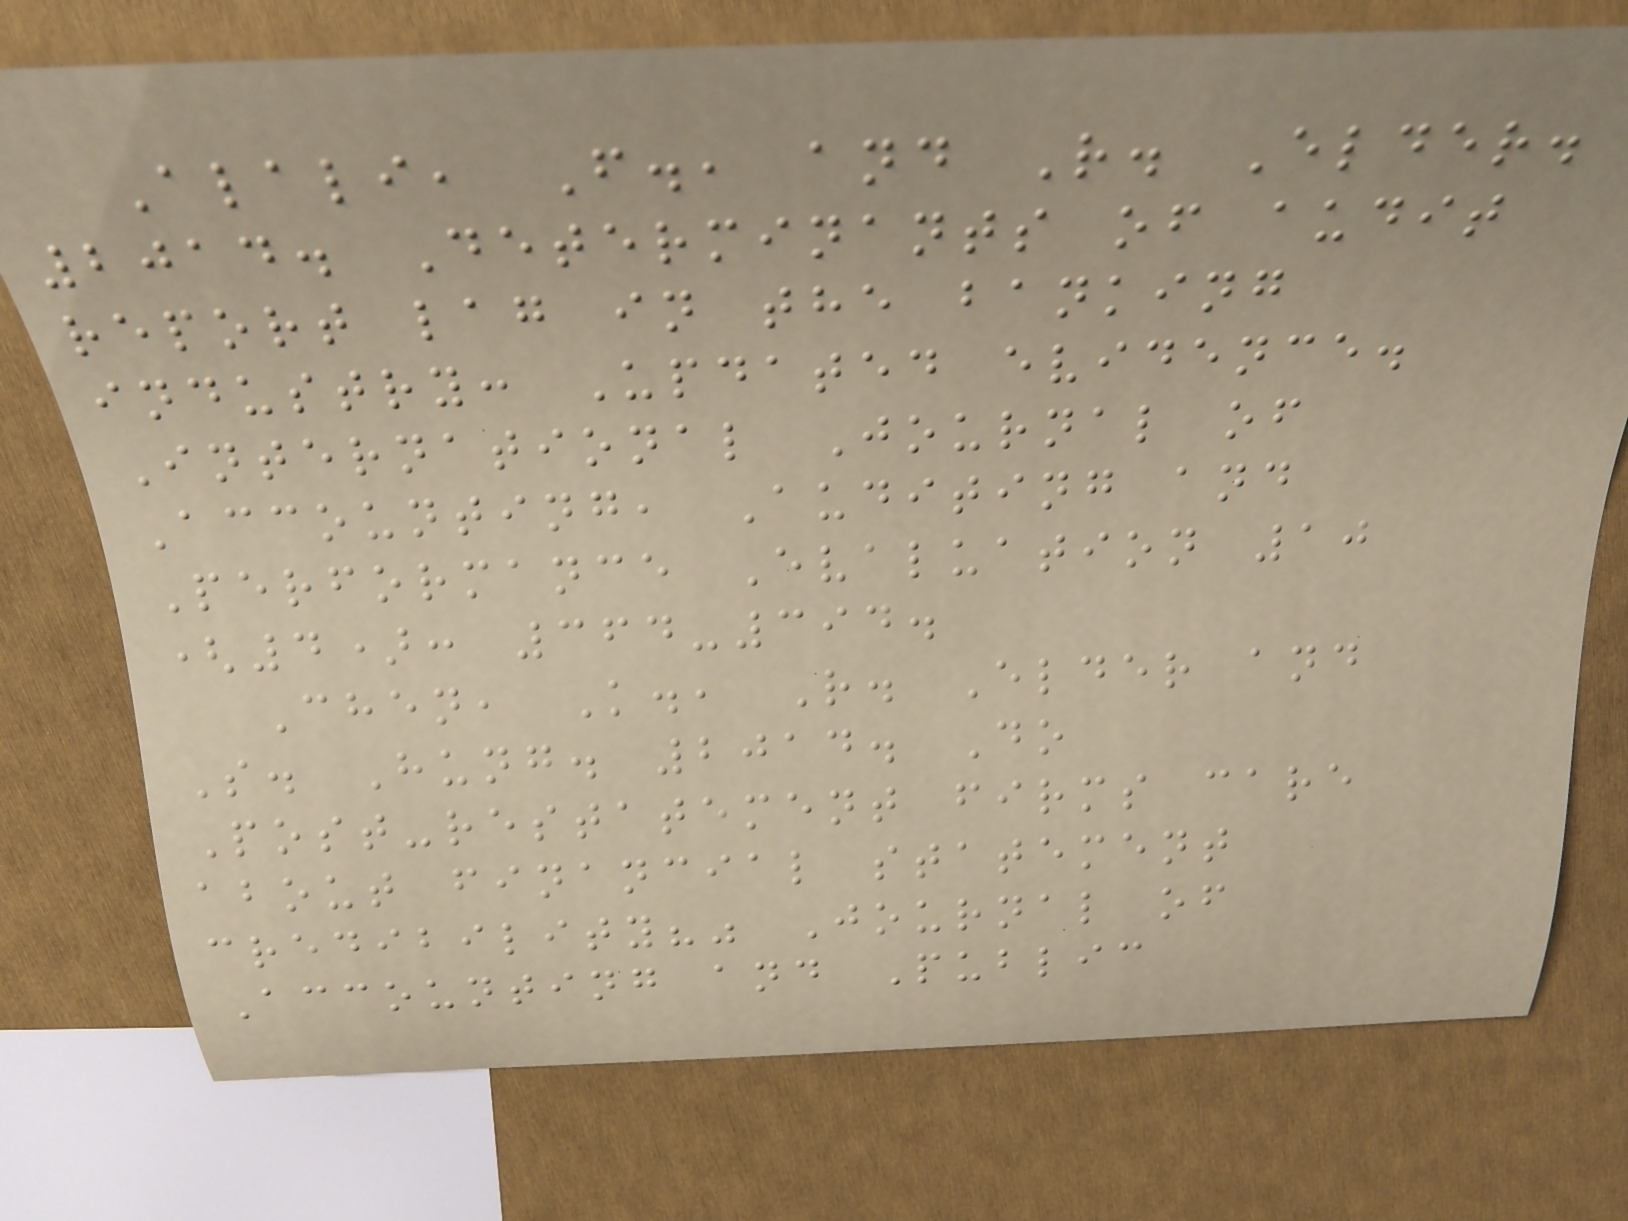Alali, F., and R. Elder.
2014. Determinants of audit
report lag in the banking
industry: Updated evidence.
International Journal of
Accounting, Auditing and
Performance Evaluation 10
(4): 364-394.
Chen, K., R. Elder and
S. Hung. 2014. Do
Post-restatement firms care
about financial statement
credibility?" Journal of
Accounting and Public
